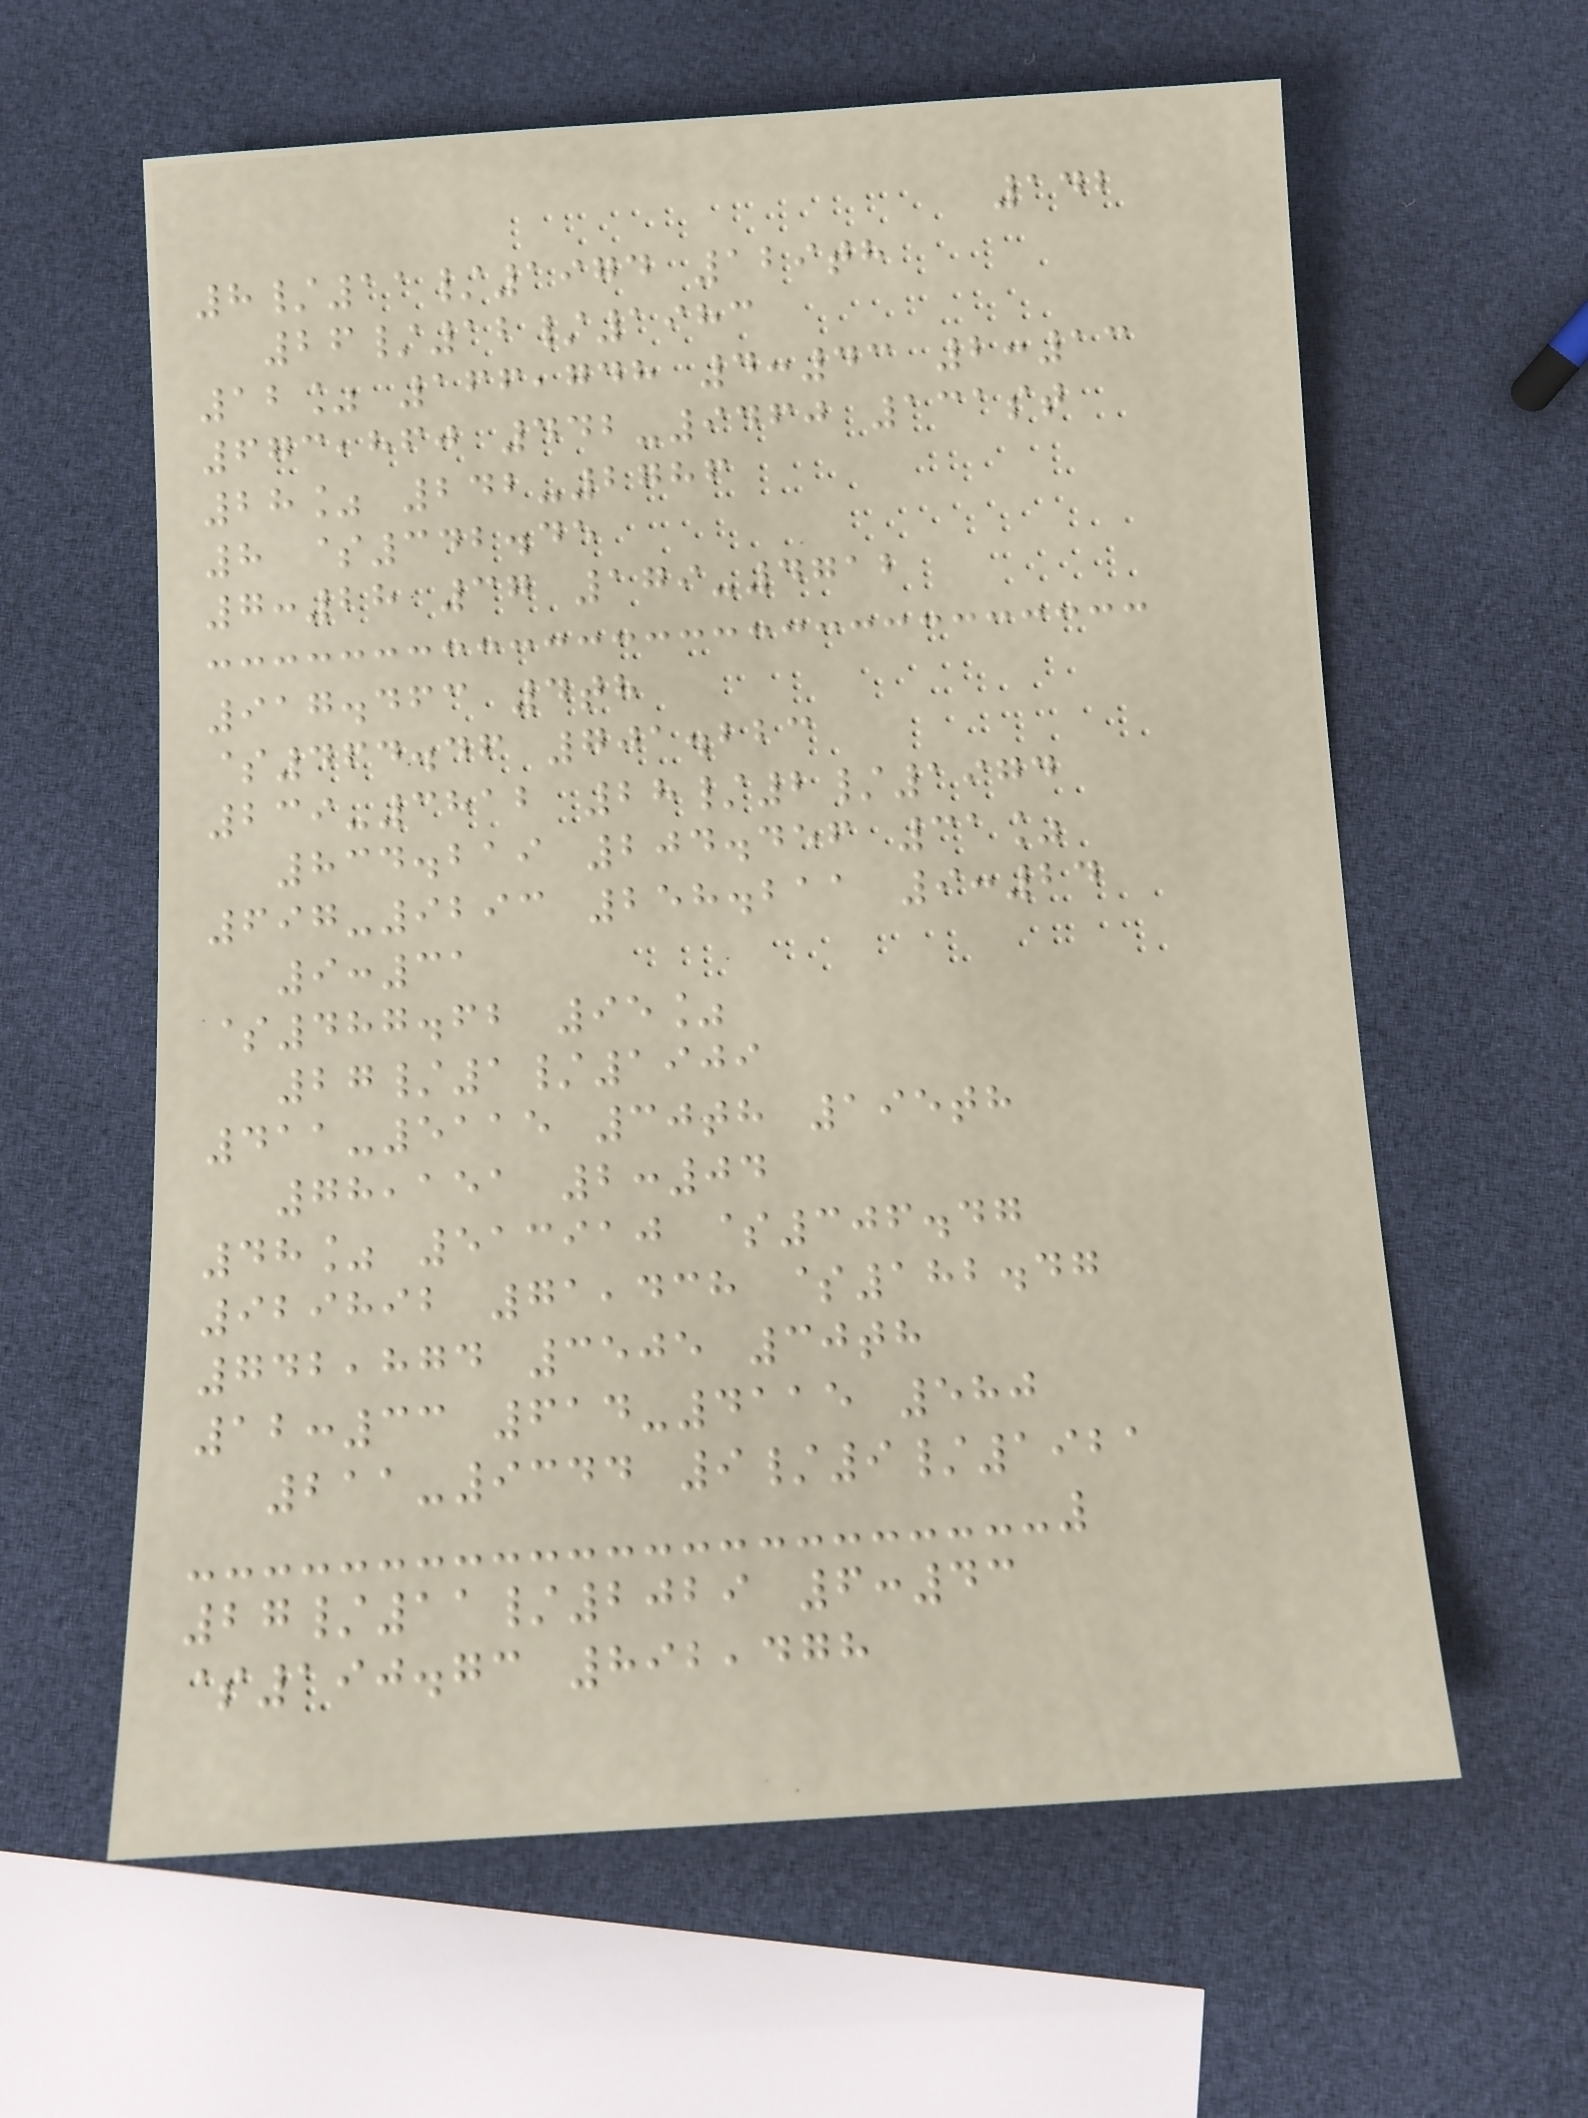142
8/11/1974 129th
26/12/1983
12% 166,748 4:43 2:13
673,860 442-9460 131st
28% 242-2786
8 $342.45
7:28 37 179-4712
917.463 4th
$464.46 701.223
239-3812 28/2/1974
834.219 204.456 31%
697-9293 258.211 9:24
9:31
$487.62 95%
27/1/1909
411-5115 30th 195th
78,151 2:04
48% 513910 $306.47
929892 71,438 $182.47
742,874 3505 30th
12:33 614-4115 580
211-9344 9/9/1921
27/11/2029 6:43
$190.73 892,478
